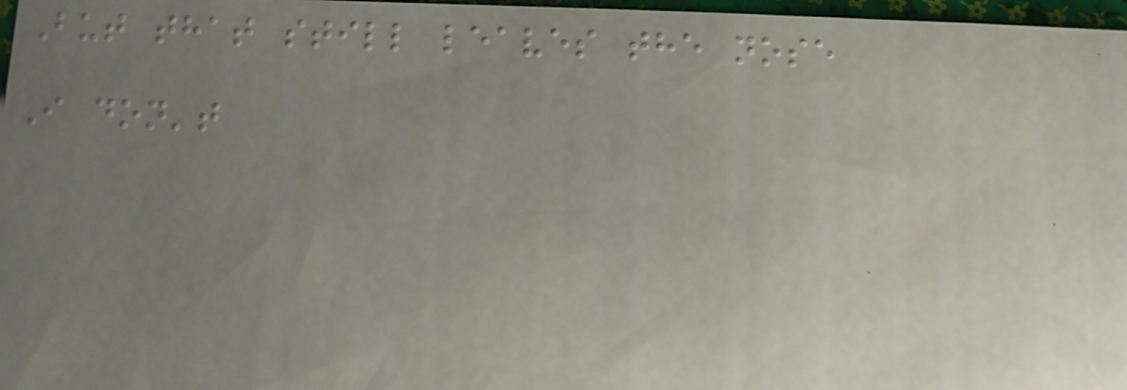But that still leaves the nose
I don't
